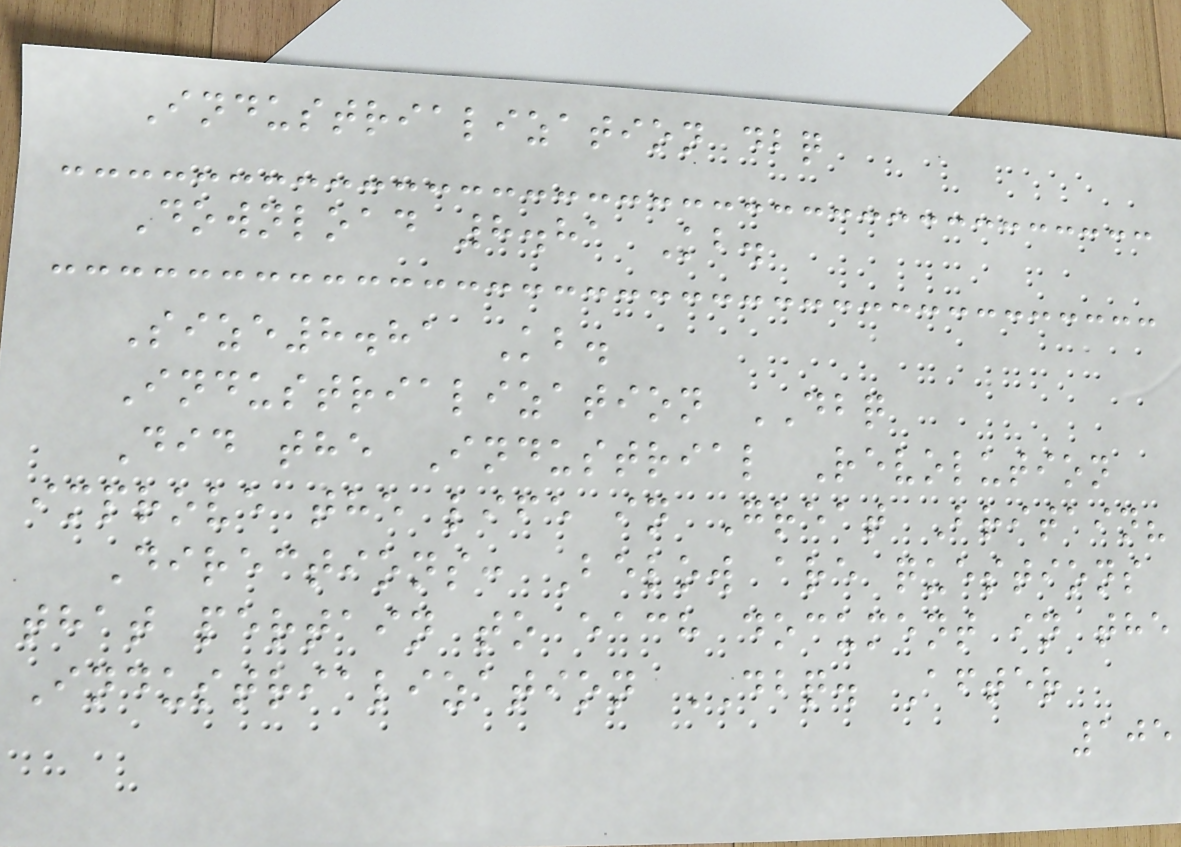Industrialization dbq
Download 8.81 Kb.
Size8.81 Kb.
Industrialization DBQ
Did the Industrial Revolution
improve the life in Great Britain?
Directions: Below are questions
that pertain to each document in the
Industrialization DBQ. After
105
